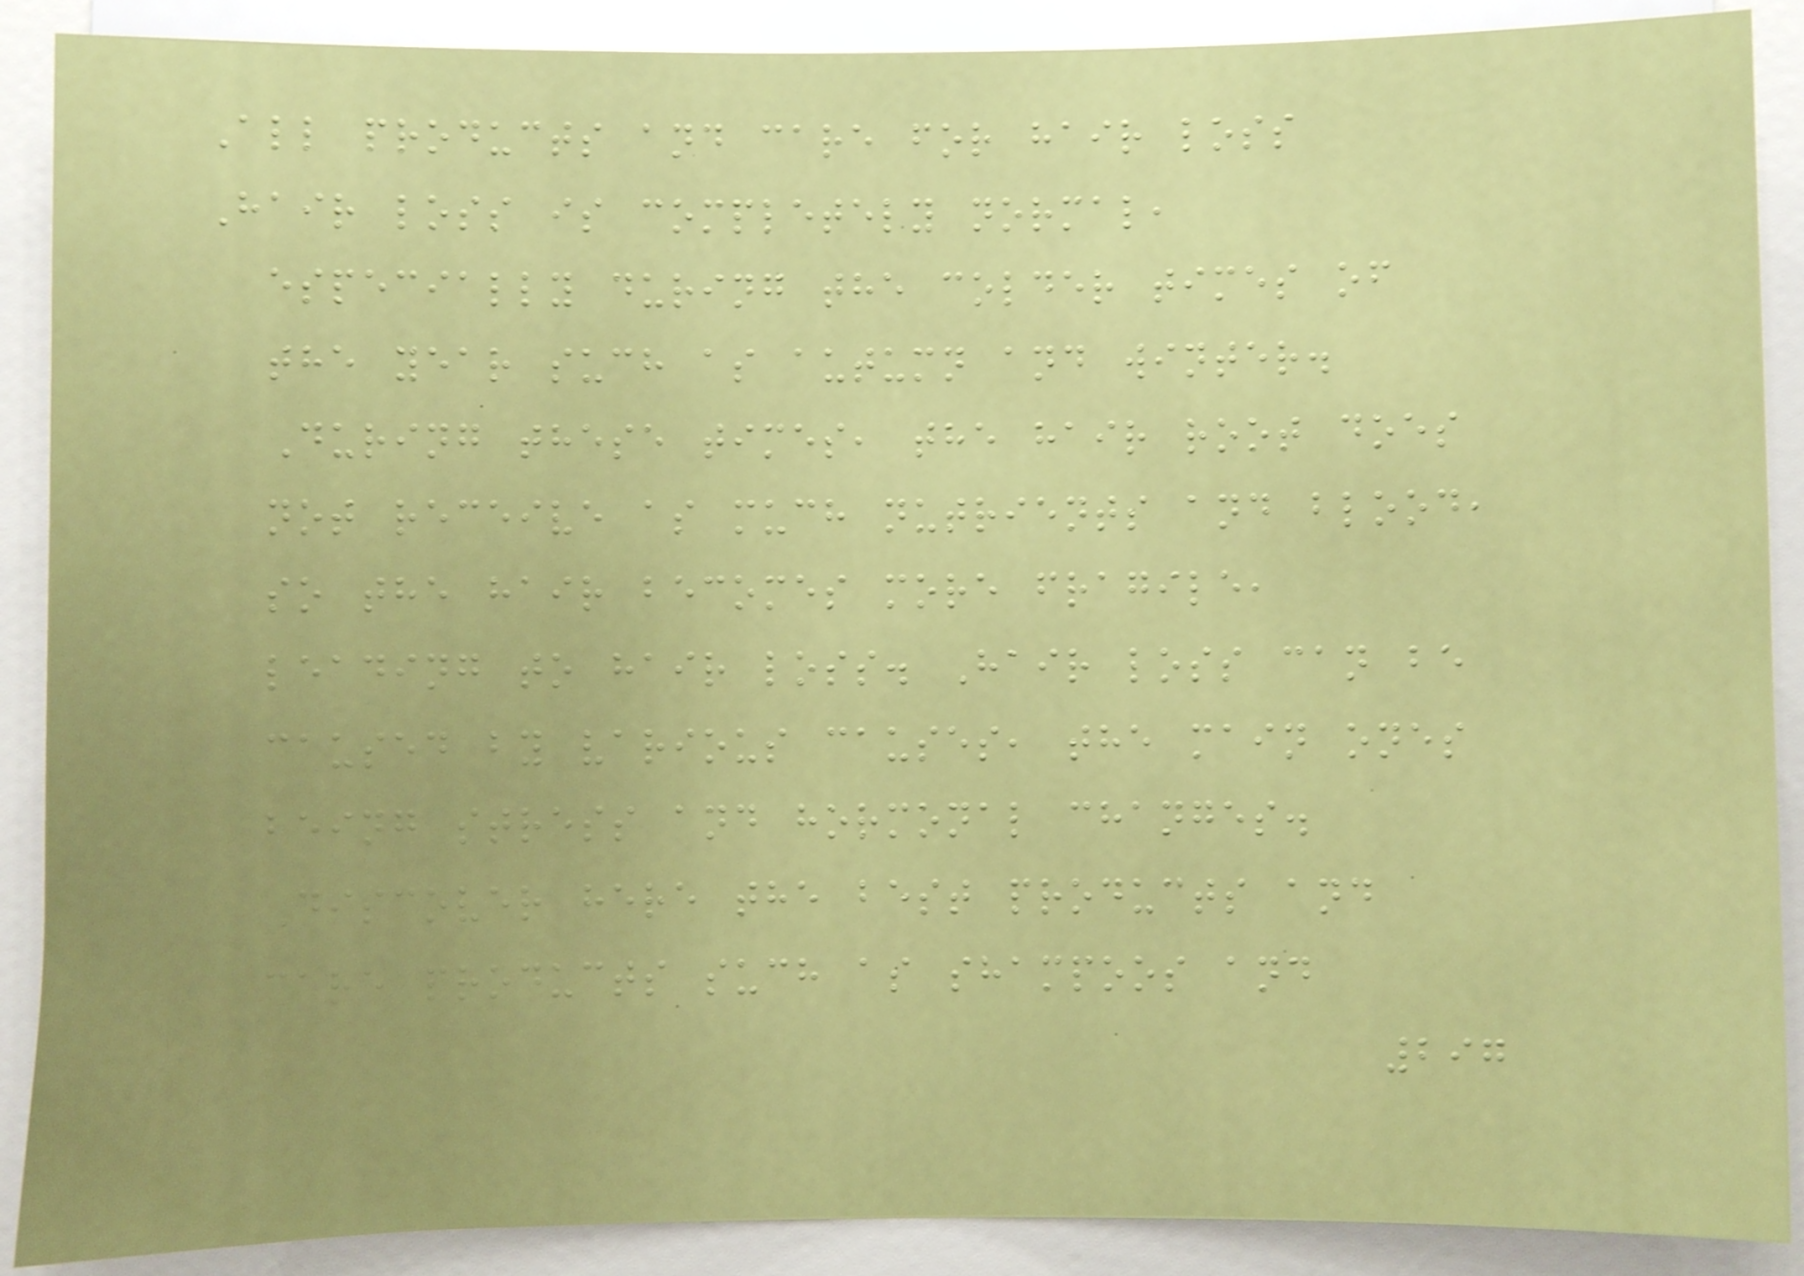All products and care for hair loss
Hair loss is completely normal,
especially during the colder times of
the year such as autumn and winter.
During these times, the hair root does
not receive as much nutrients and blood,
so the hair becomes more fragile,
leading to hair loss. Hair loss can be
caused by various causes, the main ones
being stress and hormonal changes.
Discover here the best products and
care products such as shampoos and
297
